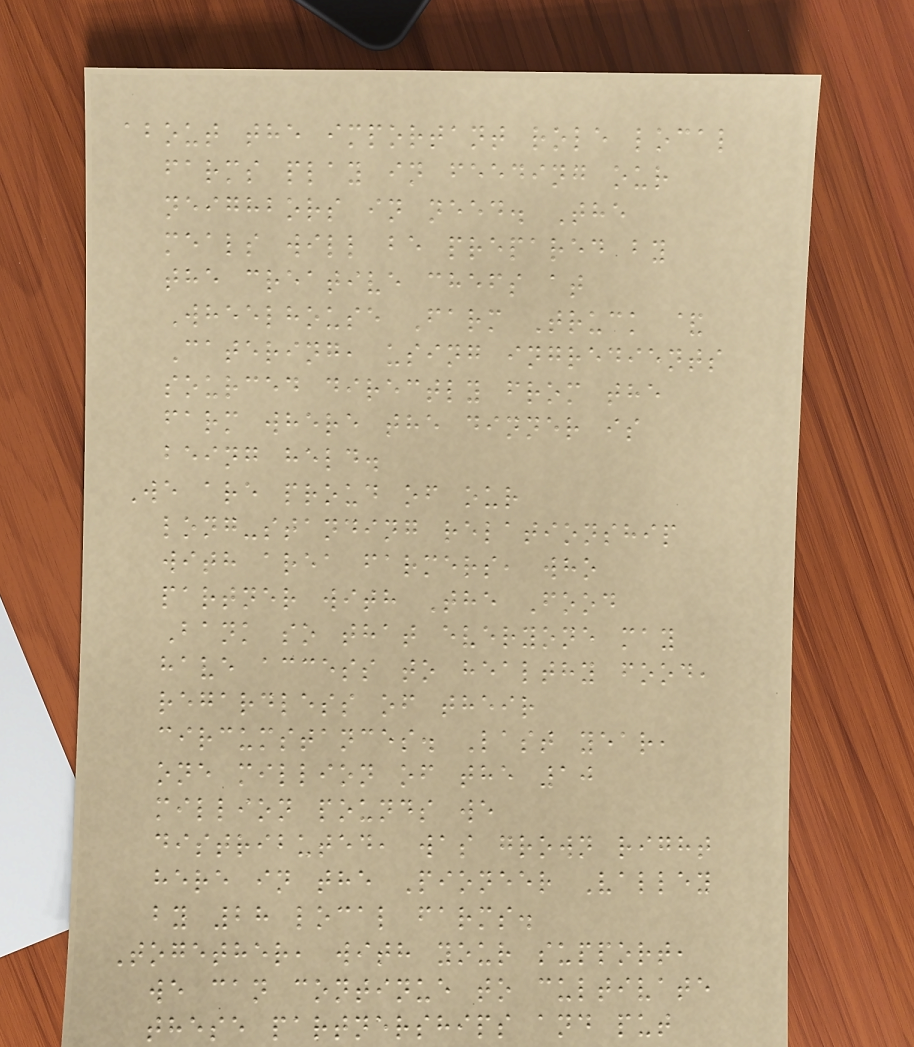about the important role local
farms play in feeding our
neighbors in need. The
meals will be prepared by
the creative chefs at
Wheelhouse Farm Truck &
Catering, using ingredients
sourced directly from the
farm where the dinner is
being held.
We are proud of our
long-standing relationship
with area farmers, who
partner with The Food
Bank so that everyone may
have access to healthy food,
regardless of their
circumstances. Last year,
one million of the 10
million pounds we
distributed, was grown right
here in the Pioneer Valley
by 28 local farms.
Together, with your support,
we can continue to cultivate
these partnerships and put
